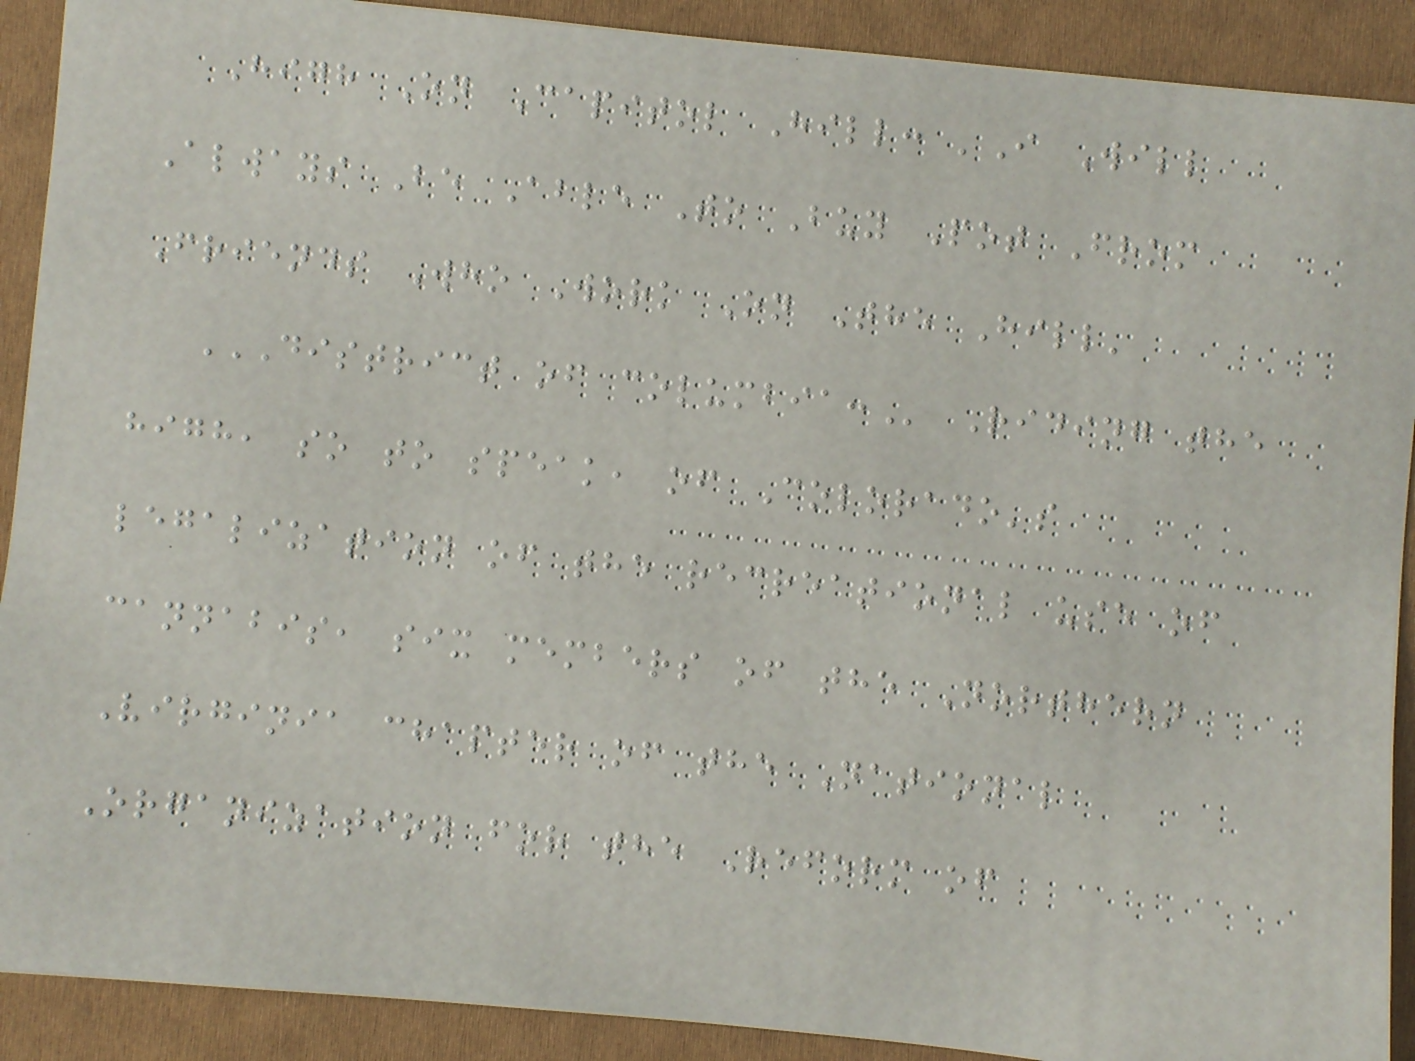High On Capitol Hill: 'I Will
Always Be Able To Buy Pot From
Friends Who Work On The Hill'
DISTRICT OF COLUMBIA: Riding the
high, so to speak, of Colorado's
legalization of the recreational use of
cannabis, six members of the Northern
Virginia chapter of the National
Organization for the Reform of
